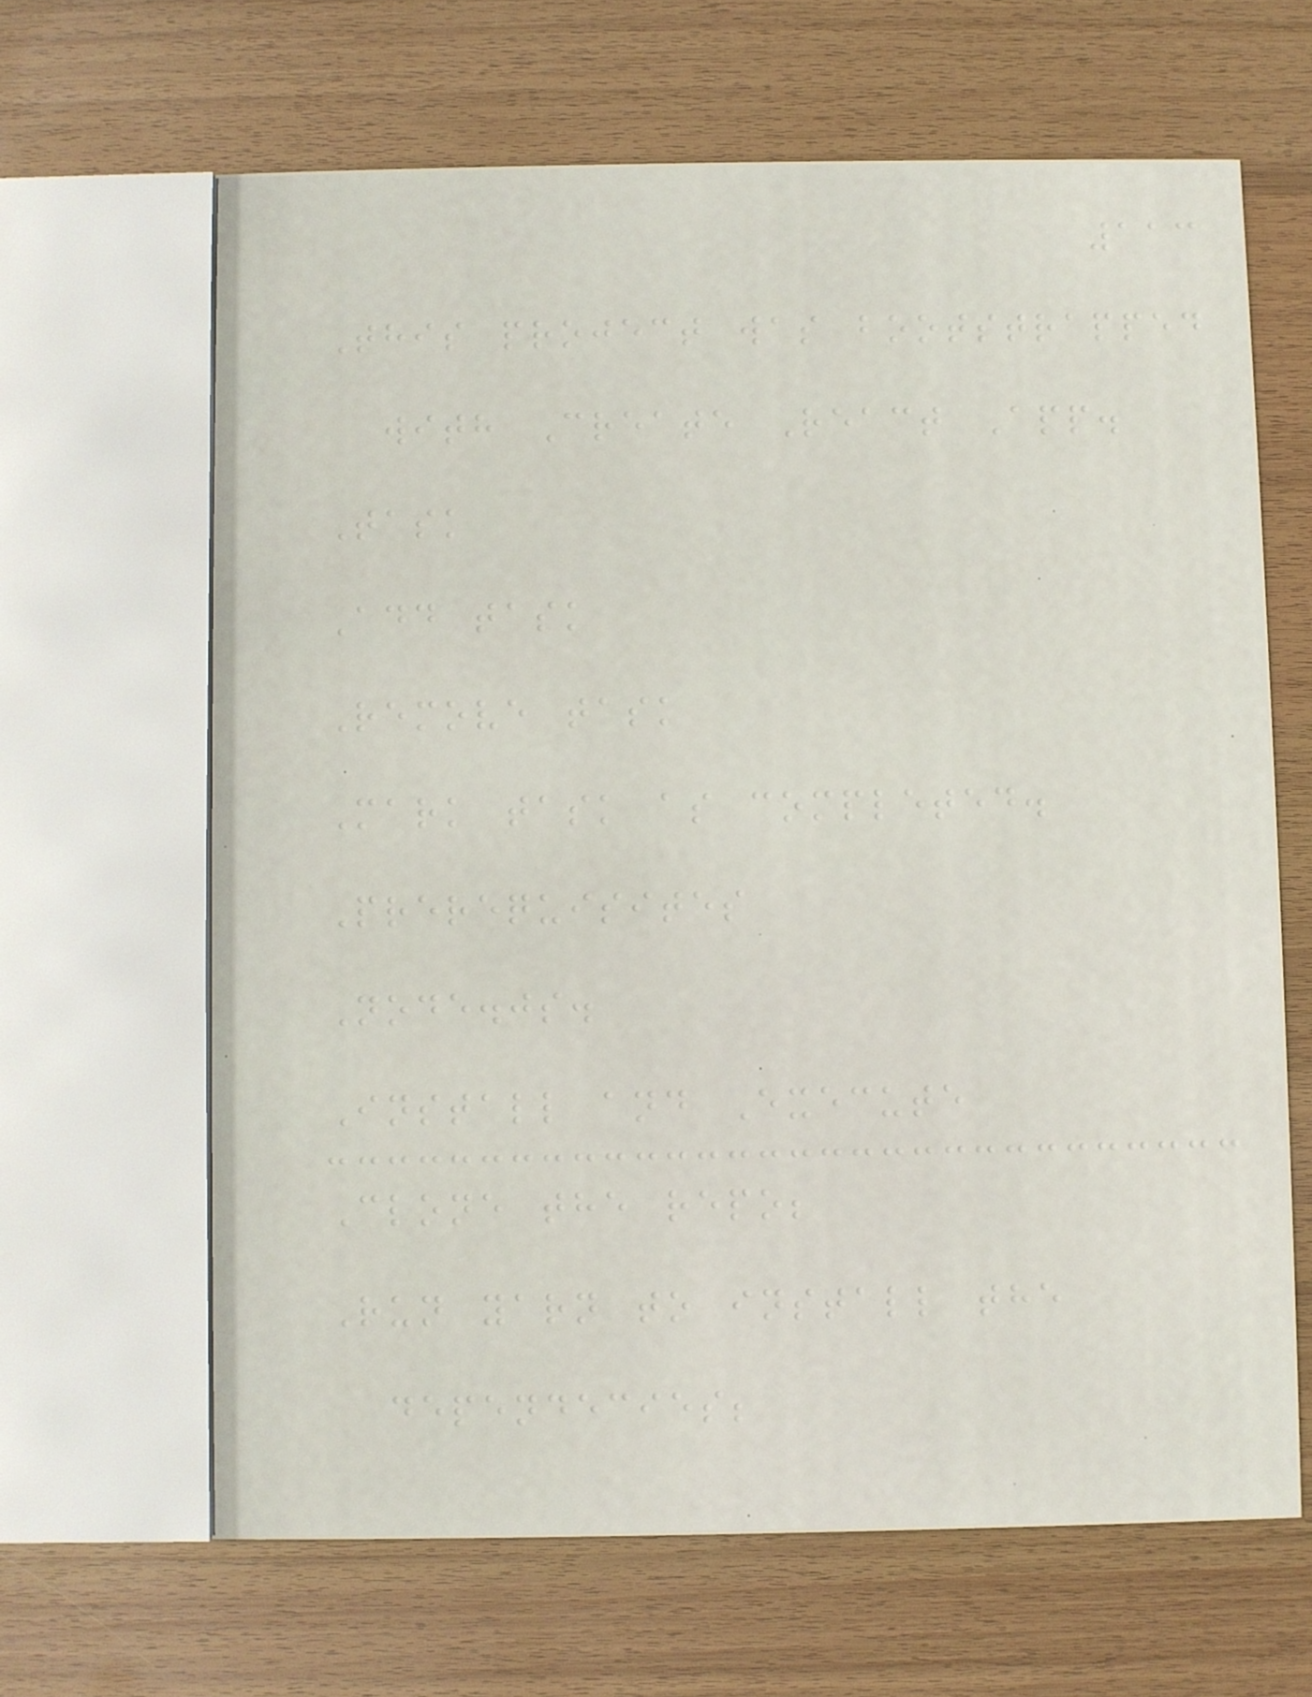113
This project was bootstrapped
with Create React App.
Task
Add task
Remove task
Mark task as completed.
Prerequisites
Node.js.
Install and Execute
Clone the repo;
Run yarn to install the
dependecies;
